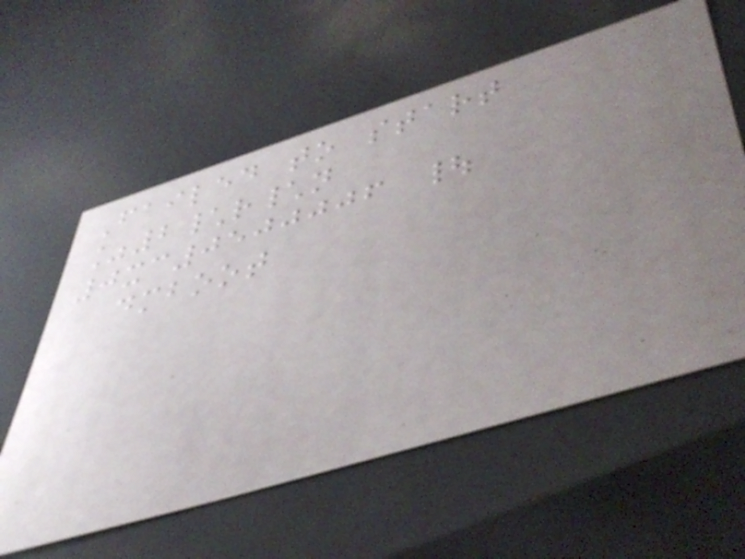Failed to start
%2\r\n
0xc0500006 |
dmboot
